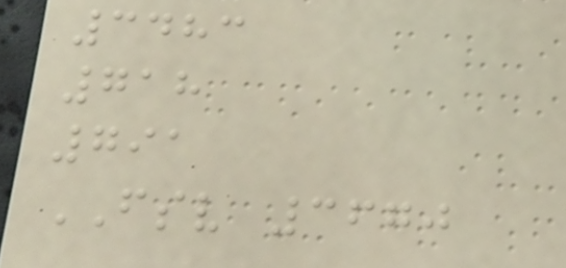3483
718
791
FSV 3670
